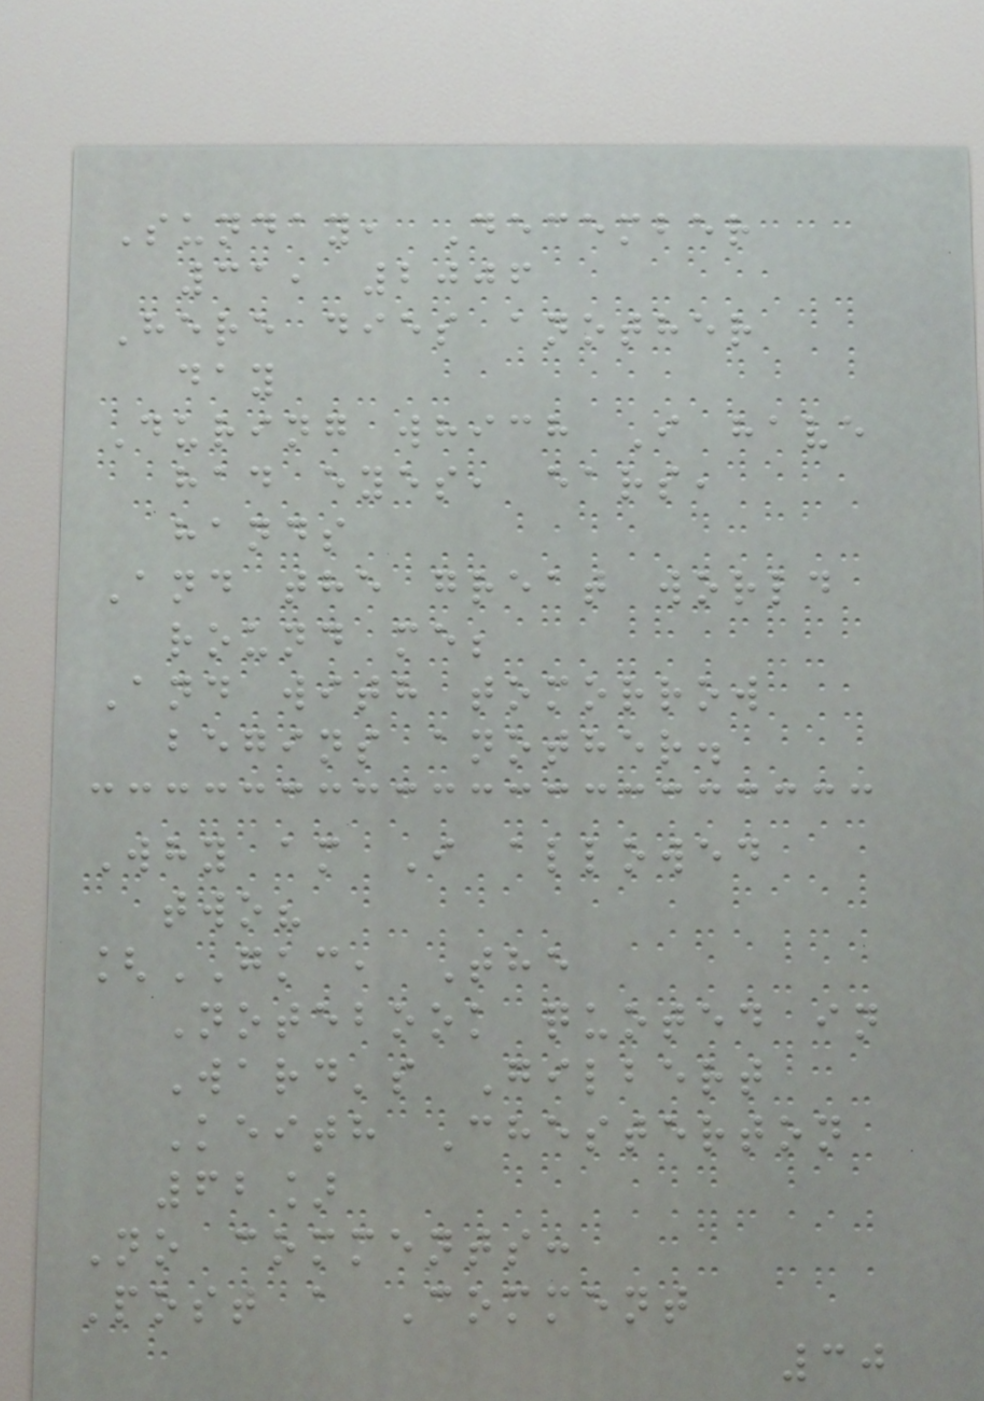Sunday, December
31, 2006
Here dies another
day
During which I have
had eyes, ears,
hands
And the great world
round me;
And with tomorrow
begins another.
Why am I allowed
two?
[GKC, The
Notebook quoted in
Ward's Gilbert
Keith Chesterton
62]
No comments:
Post a Comment
30
